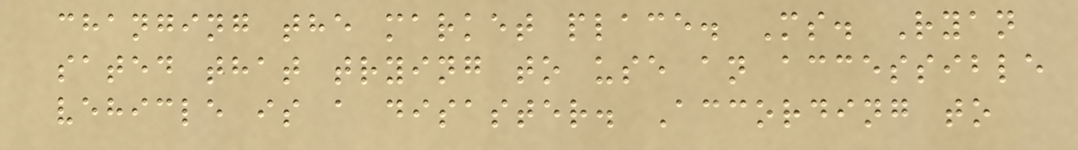changing the market place. Ms. Ryan
sated that trying to use an accessible
vehicle is a disaster. According to
